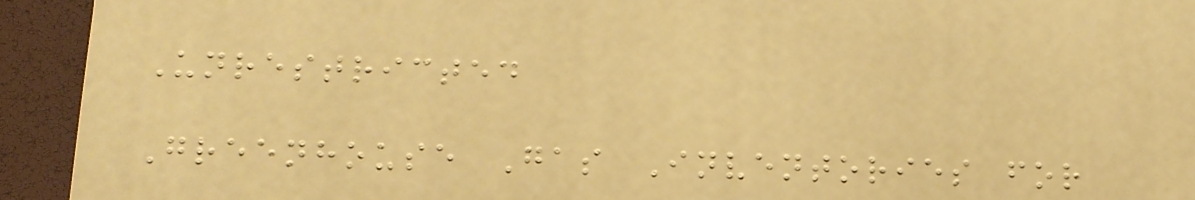Unrestricted
Greenhouse Gas Inventories for
